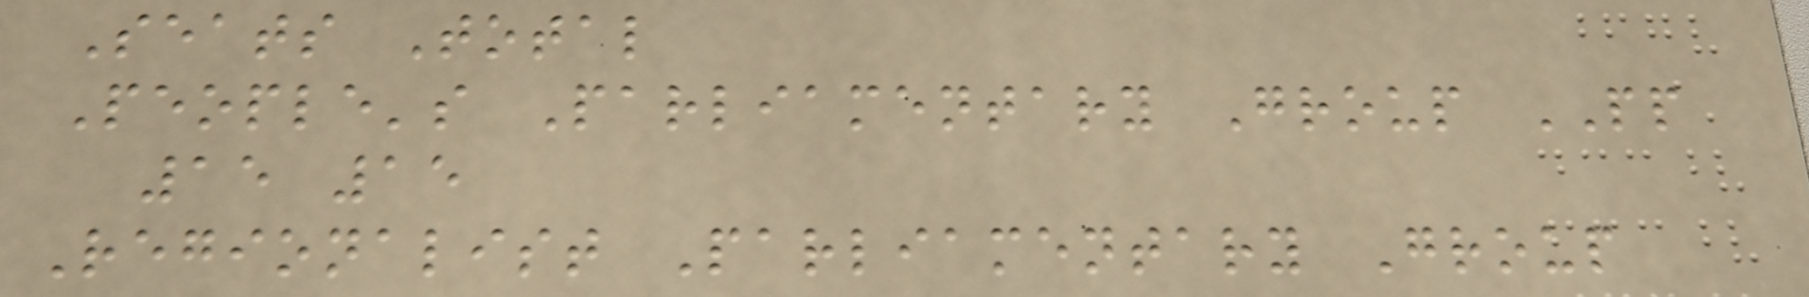Seats Total
People's Parliamentary Group PP
15 15
Regionalist Parliamentary Group
